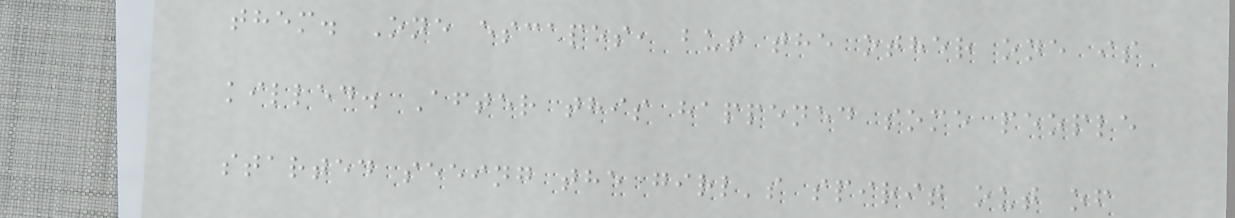them. One escapes, but the other one is
killed. After this happened some people
started seeing the girl's spirit out of
